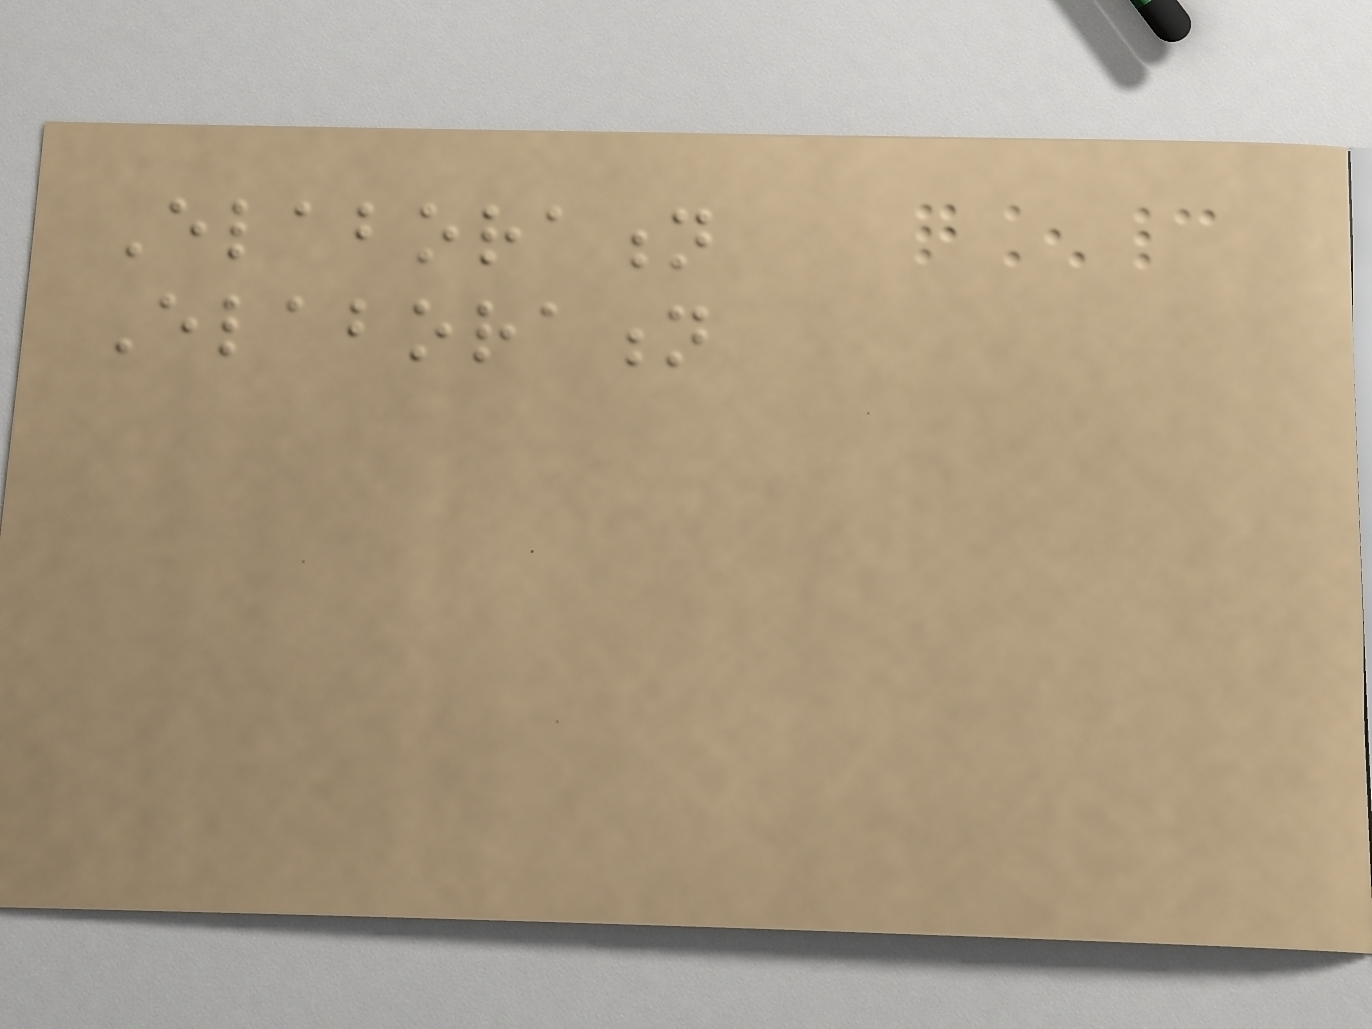Elaboration
Elaboration
